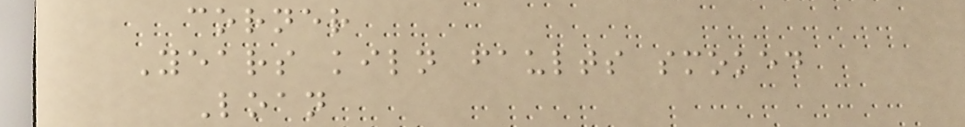corner
Years kiln faults smoked
Loan
